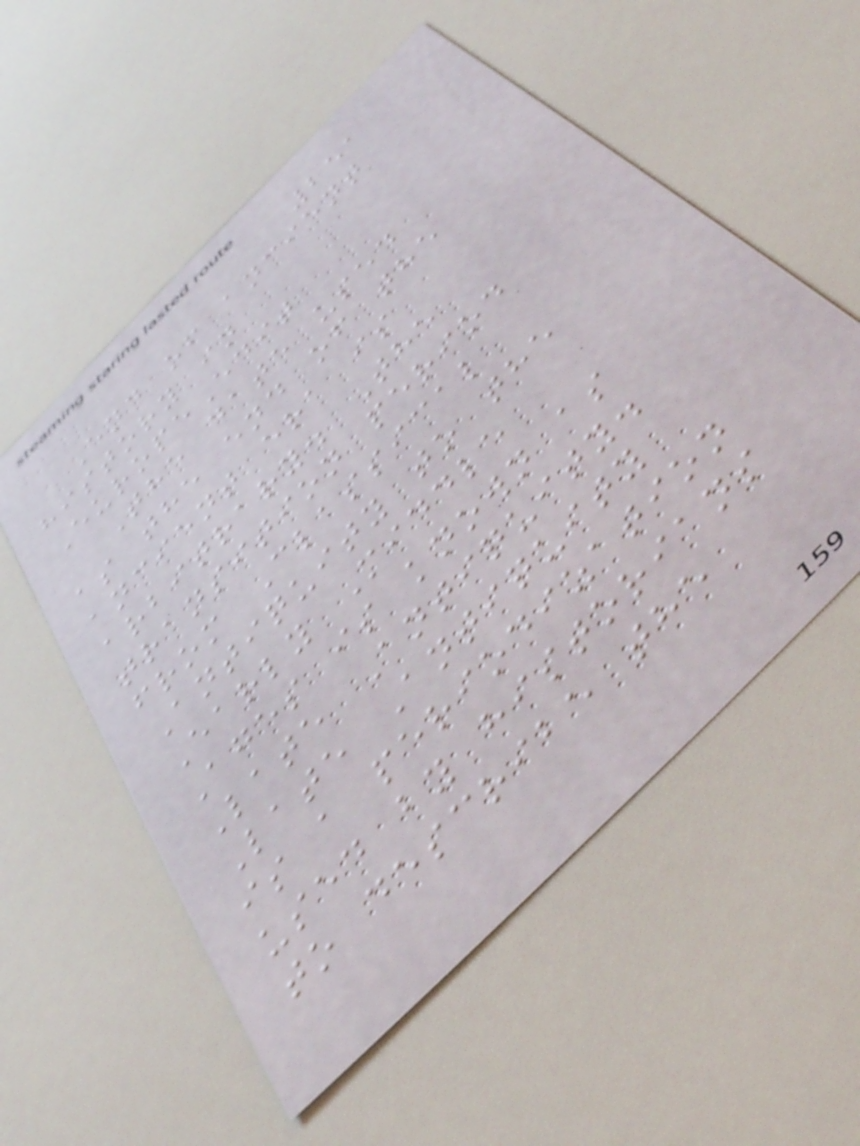251
End of ancient
history in
EuropeEdit
The date used
as the end of the
ancient era is
arbitrary. The
transition period
from Classical
Antiquity to the
Early Middle
Ages is known as
Late Antiquity.
Late Antiquity
is a periodization
used by historians
to describe the
